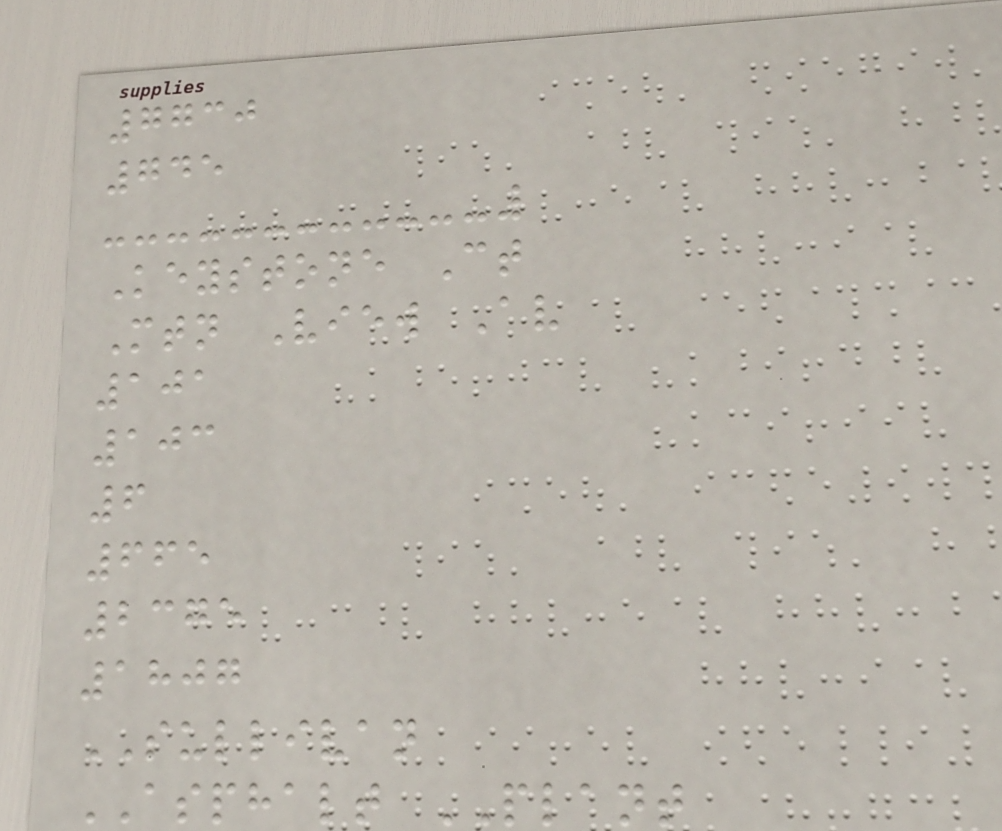7730
745
Keystone Ct
Mtn View Av
101
103
6
665
2375
1807
SULLIVAN
ASPHALT PLANT
